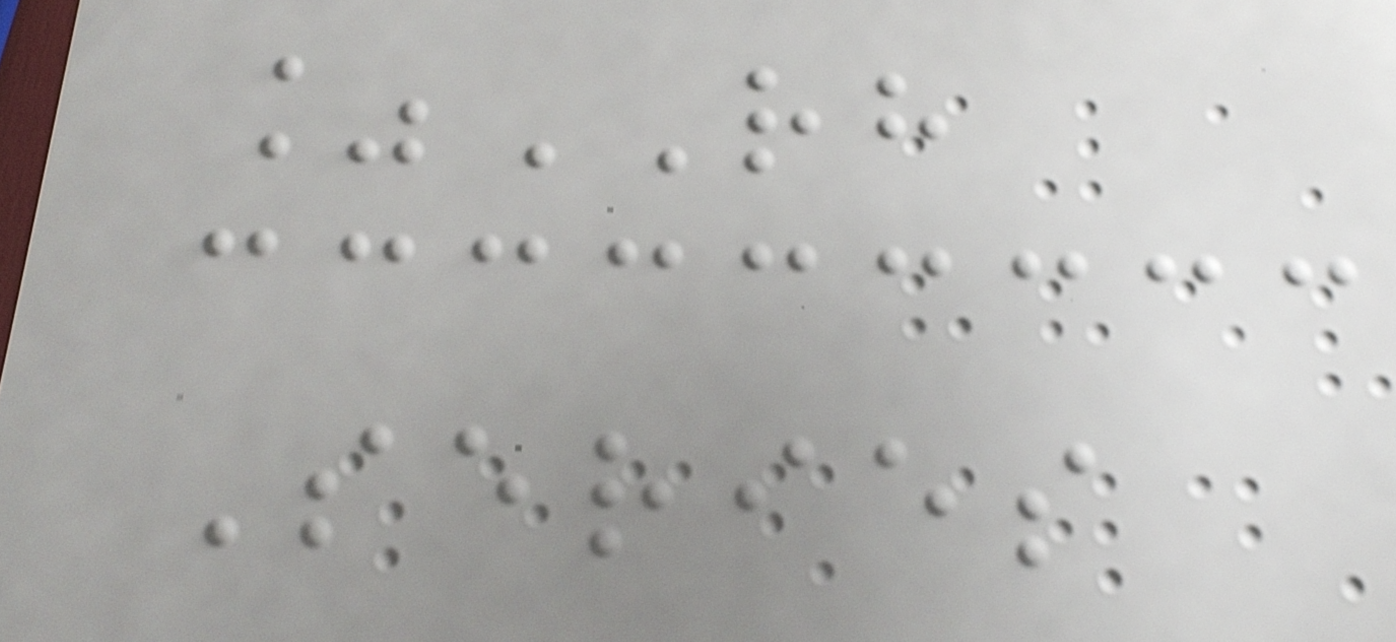%RH
Series
